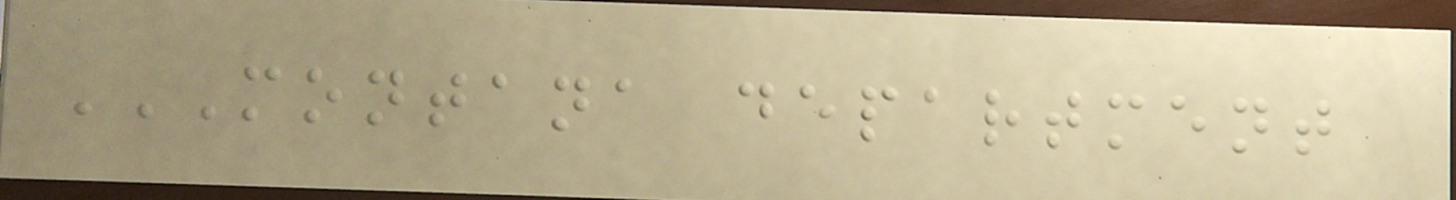MONTANA DEPARTMENT
